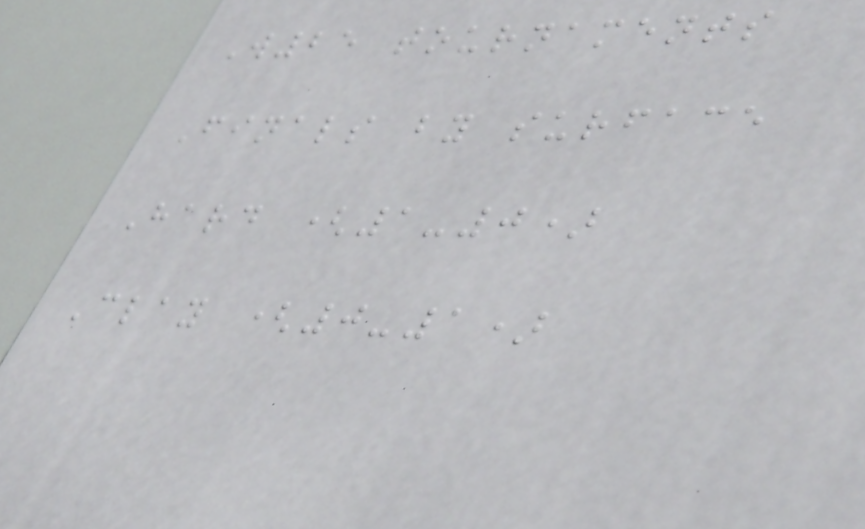W25 tournaments
Finals by surface
Hard (1-0)
Clay (0-1)
